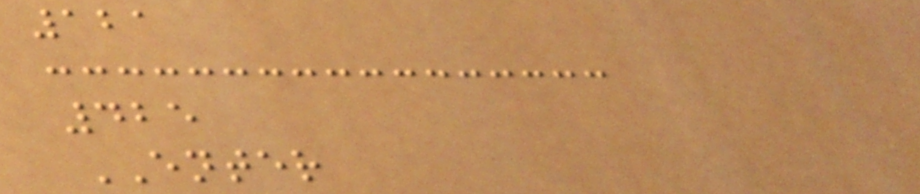121
425
ENTER
